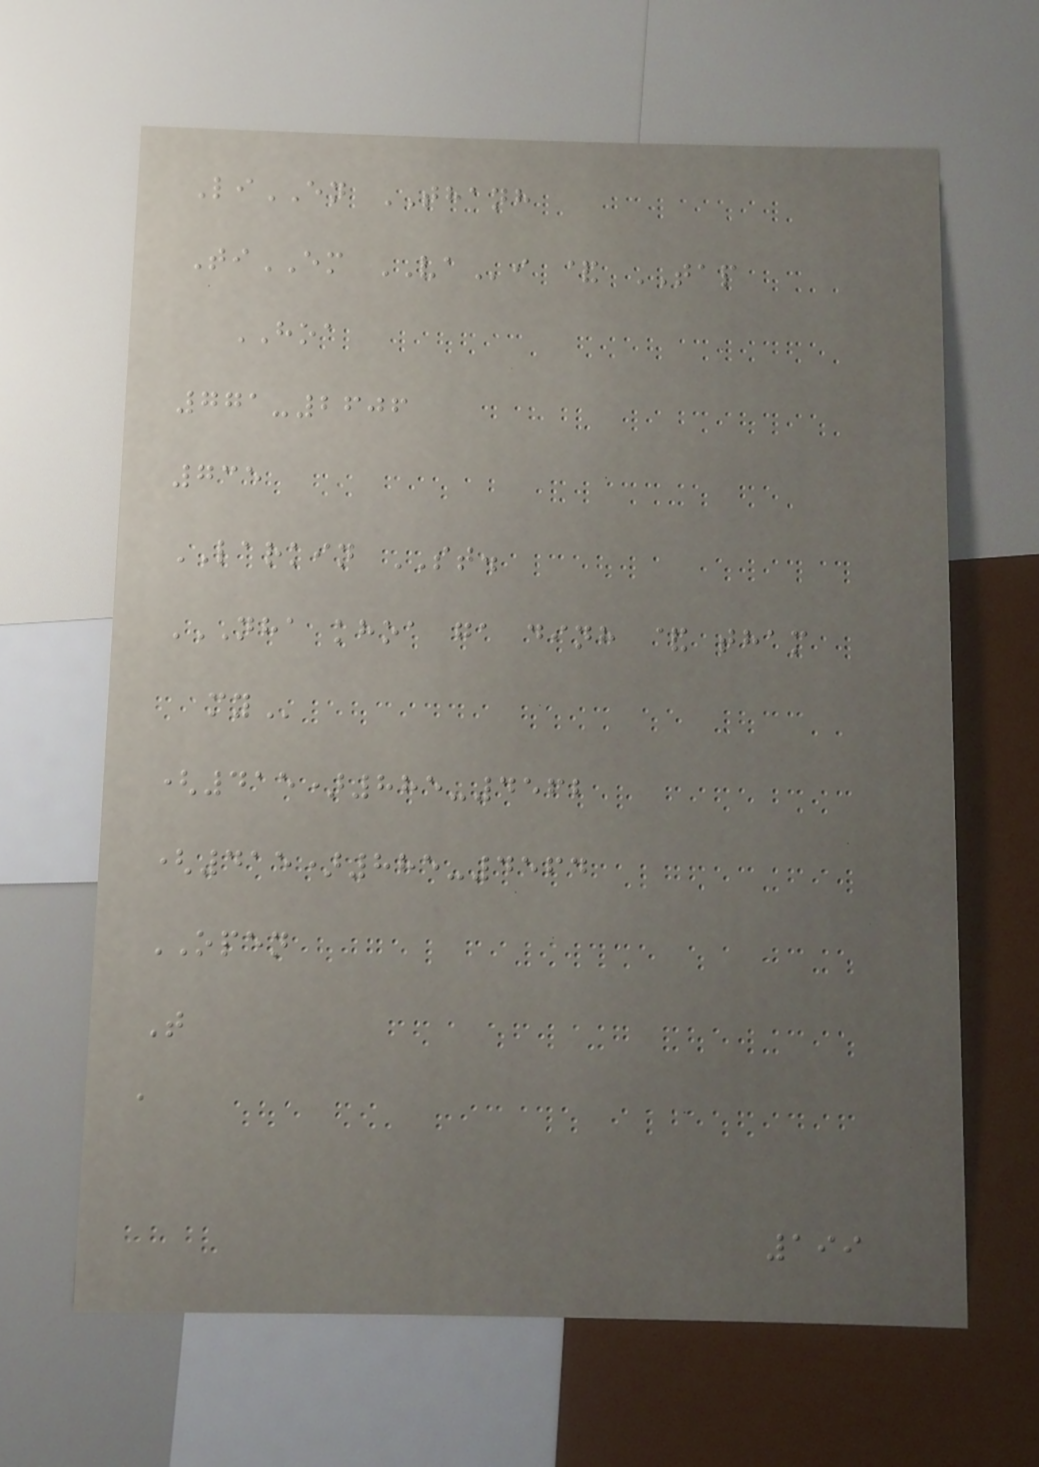LiEN THANH
TiEM VAi & TAP
HOA
771-2606
735
LARKIN ST.
NHA KHOA GA DINH & THAM
MY
(415)885-4562
(415)885-4564
OPEN
T
a
199
